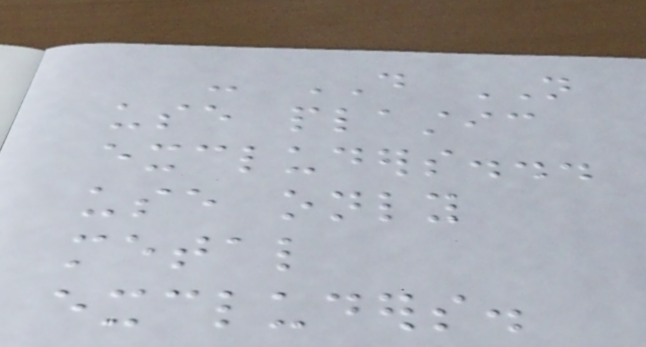- DO NOT
use plastic
excluders...
use only
metal
excluders.
